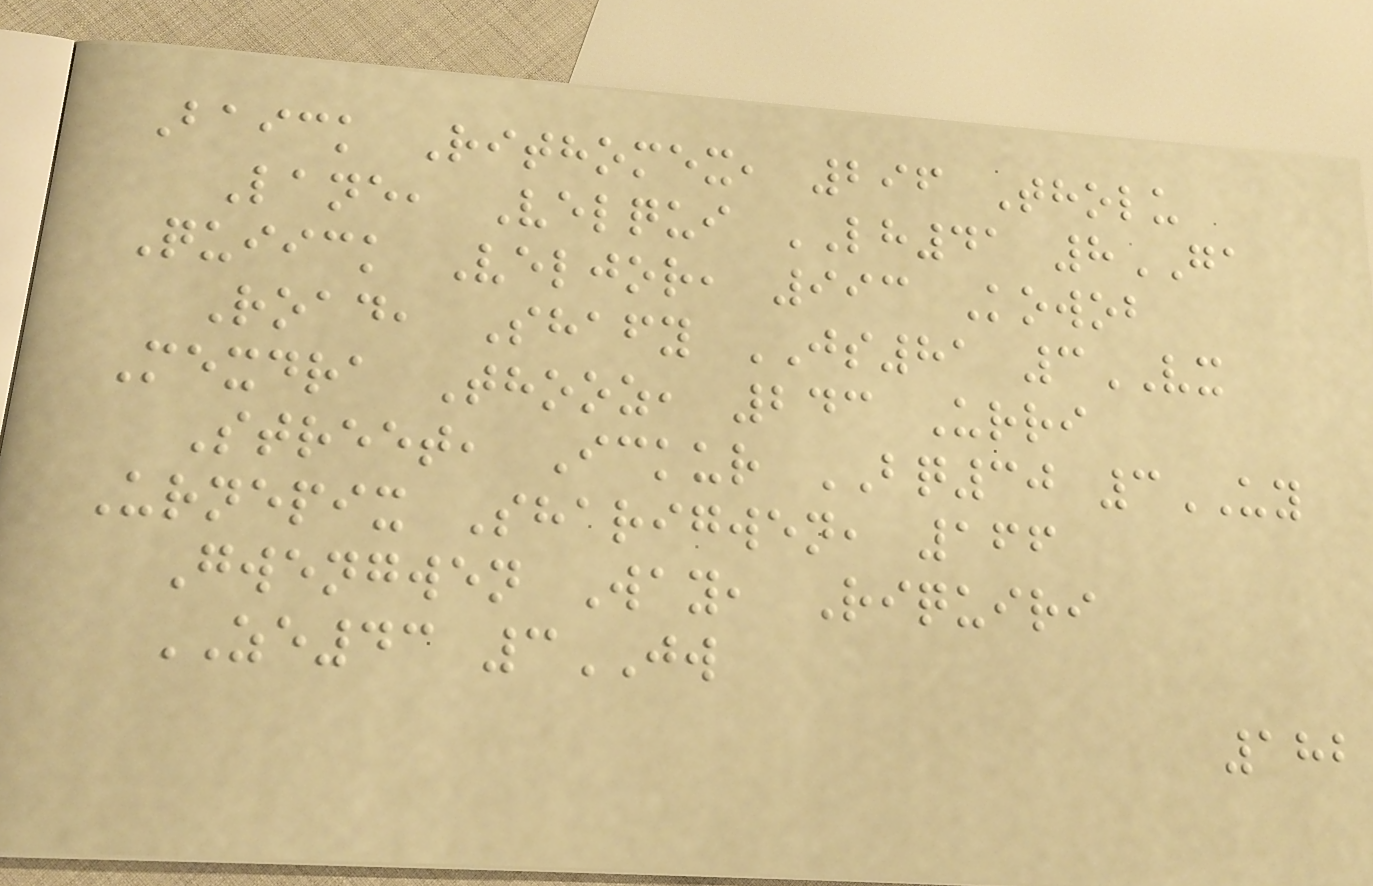Baick Rithomex, 296 Tholu
Lane, Velqui LH41 8GA
Quiick Veljor, 993 Kowob
Road, Shafy JS81 3VX
Mexdra Thooz, 243 Urri
Street, Ickur BQ30 3UY
Urnepix Sharigwen, 166
Gwengwen Way, Riquiri
ZE43 3JW
182
